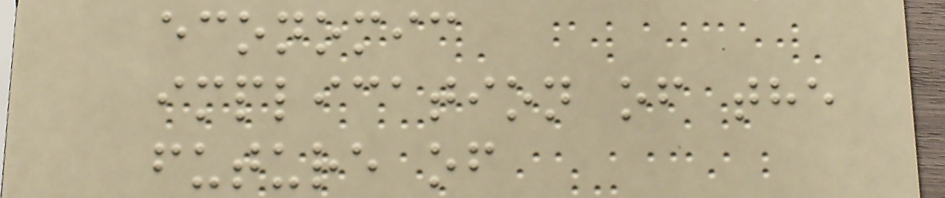economic
implication of the
future of
